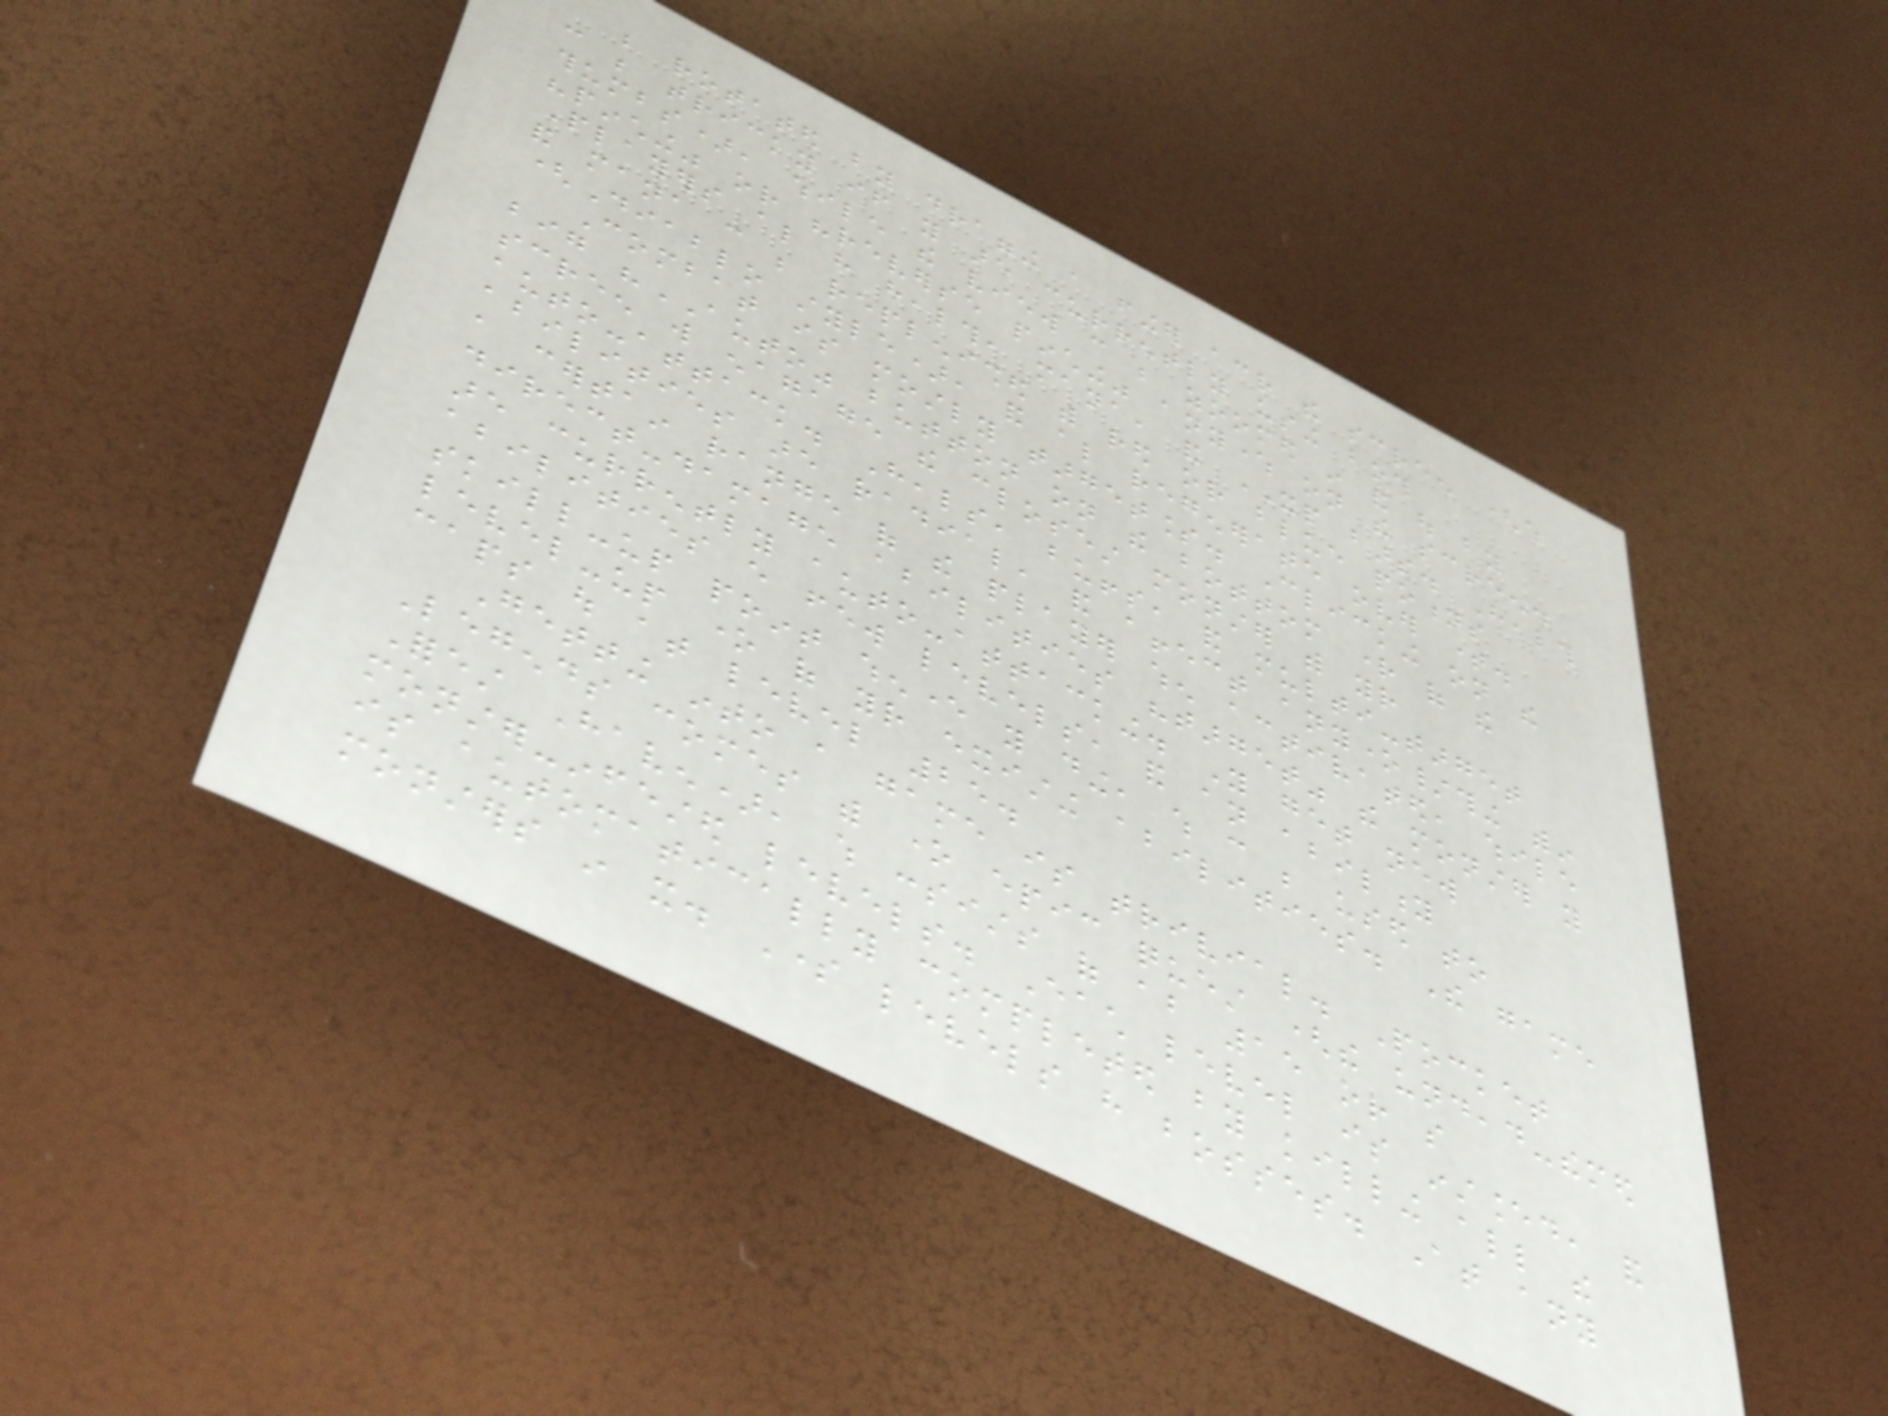be rotated by dragging a finger across the screen (which
can be tricky if you are currently using both
thumbs), while the view can be zoomed in and out by
"pinching" or "reverse pinching" anywhere on the screen.
Players also have health, mana, and XP bars. Health
and mana can be replenished with red or blue potions
(Diablo style), and also regenerate over time.
Combat is mostly targetless. Clicking on the
big "AUTO" button on the bottom right of the
screen will enagage the closest monster with your
auto-attack. Heals, buffs, and multi-target
abilities are radial, and affect anyone/thing within
a certain range of the player when activated, while
direct-damage abilities "target" the monster you
are currently auto-attacking. You get new
abilities every few levels, and an ability
skill-up point whenever you ding, which can be used to
level-up one of your existing abilities. The game
caps out at level 25.
Getting into a game is trivial. Pocket
Legends comes with one epic quest (the undead-themed
Forest Haven), which consists of about 15 or so
monster-infested levels. Each level is instanced, and
is automatically completed by killing all the
monsters in it. Some levels have bosses. At any
